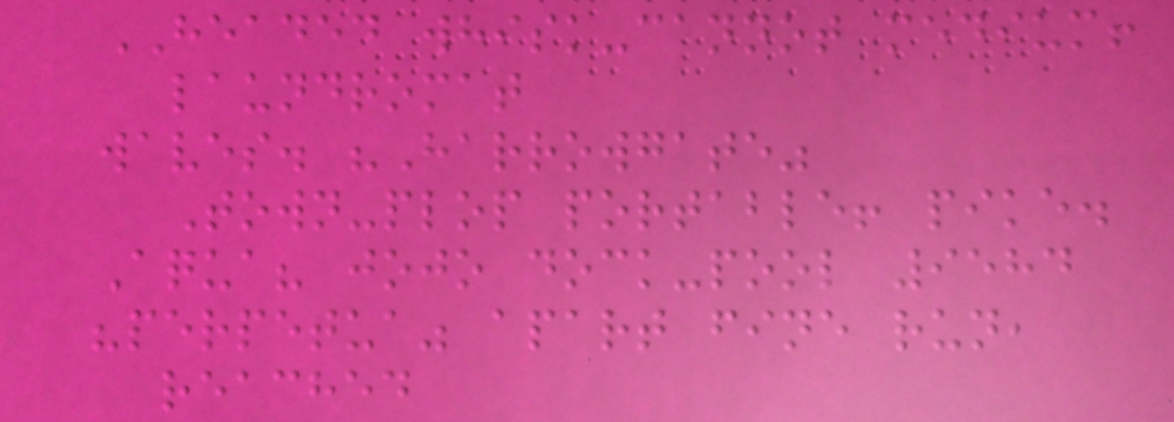HEADED whisk-cannot medium!
laundromat
waves. "Harrowgate"
Town-plop portable! pike.
Aqua? jojo dock-pool 9584
"perpetua" apart fine run,
reached
